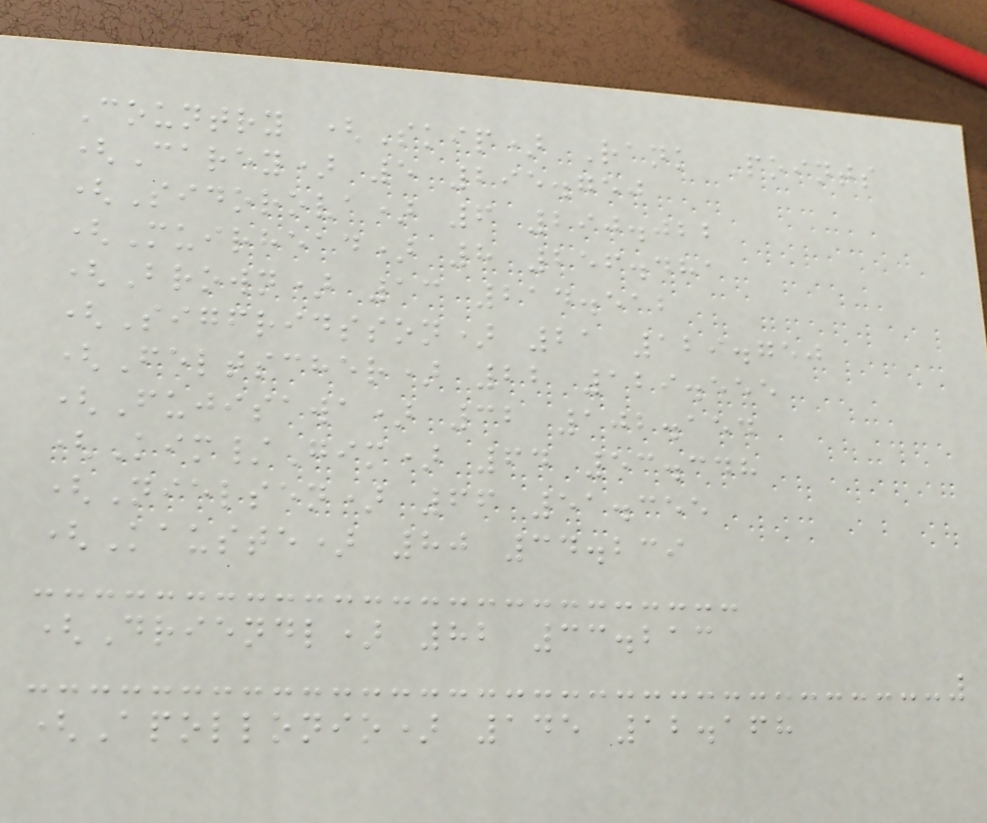Country (Skip) Rank Points
(Carey) 5 295.750
(Sidorova) 6 290.022
(Muirhead) 8 256.481
(Brown) 13 214.512
(Sigfridsson) 21 129.750
(Feltscher) 22 129.555
(Fujisawa) 32 102.154
(Kim/Gim) 64 53.348
(Nielsen) 66 51.355
(Kauste) 80 34.239
(Driendl) 82 33.213
(Apollonio) 145 12.168
